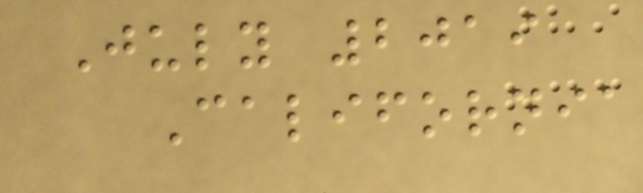July 2019
California
